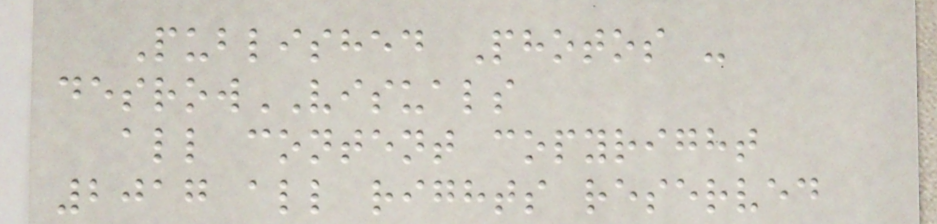Published Photos -
desrowVISUALS
all content copyright
2017 all rights reserved
